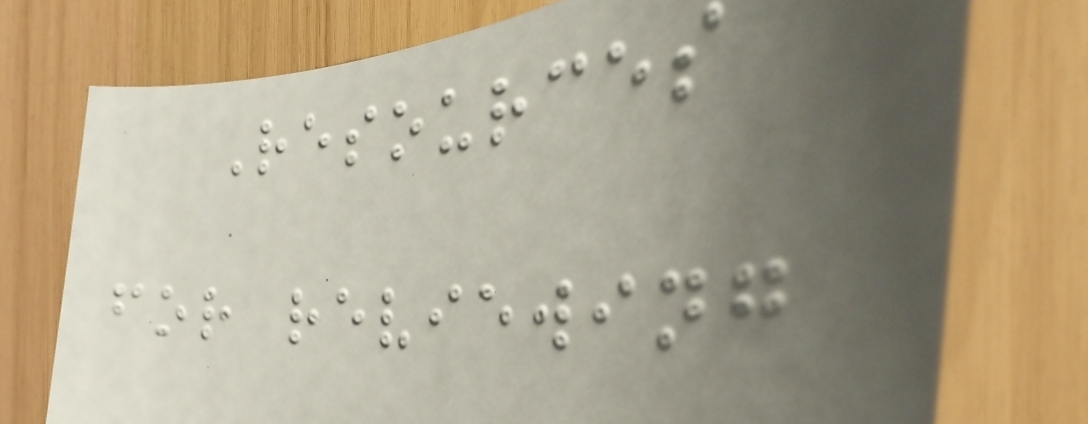Resources
for reviewing
